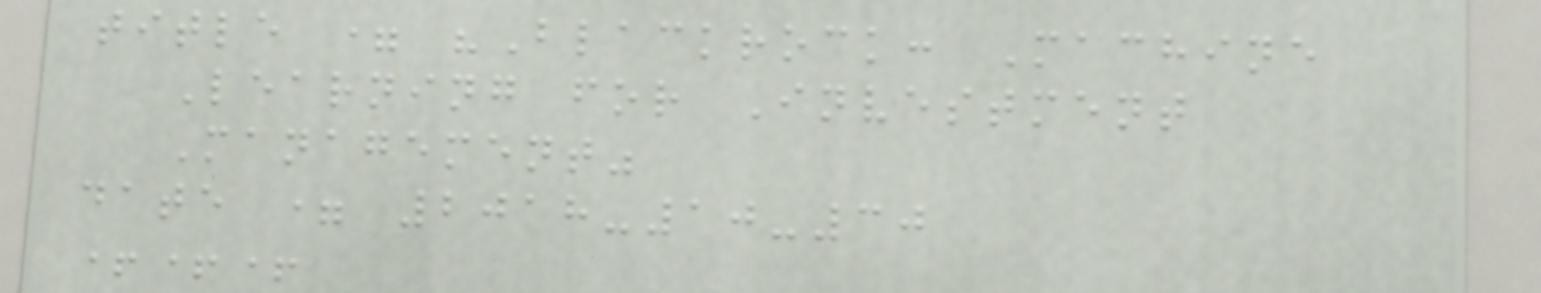title = "Blackrock: Machine
Learning for Investment
Management"
date = 2018-10-30
+++
